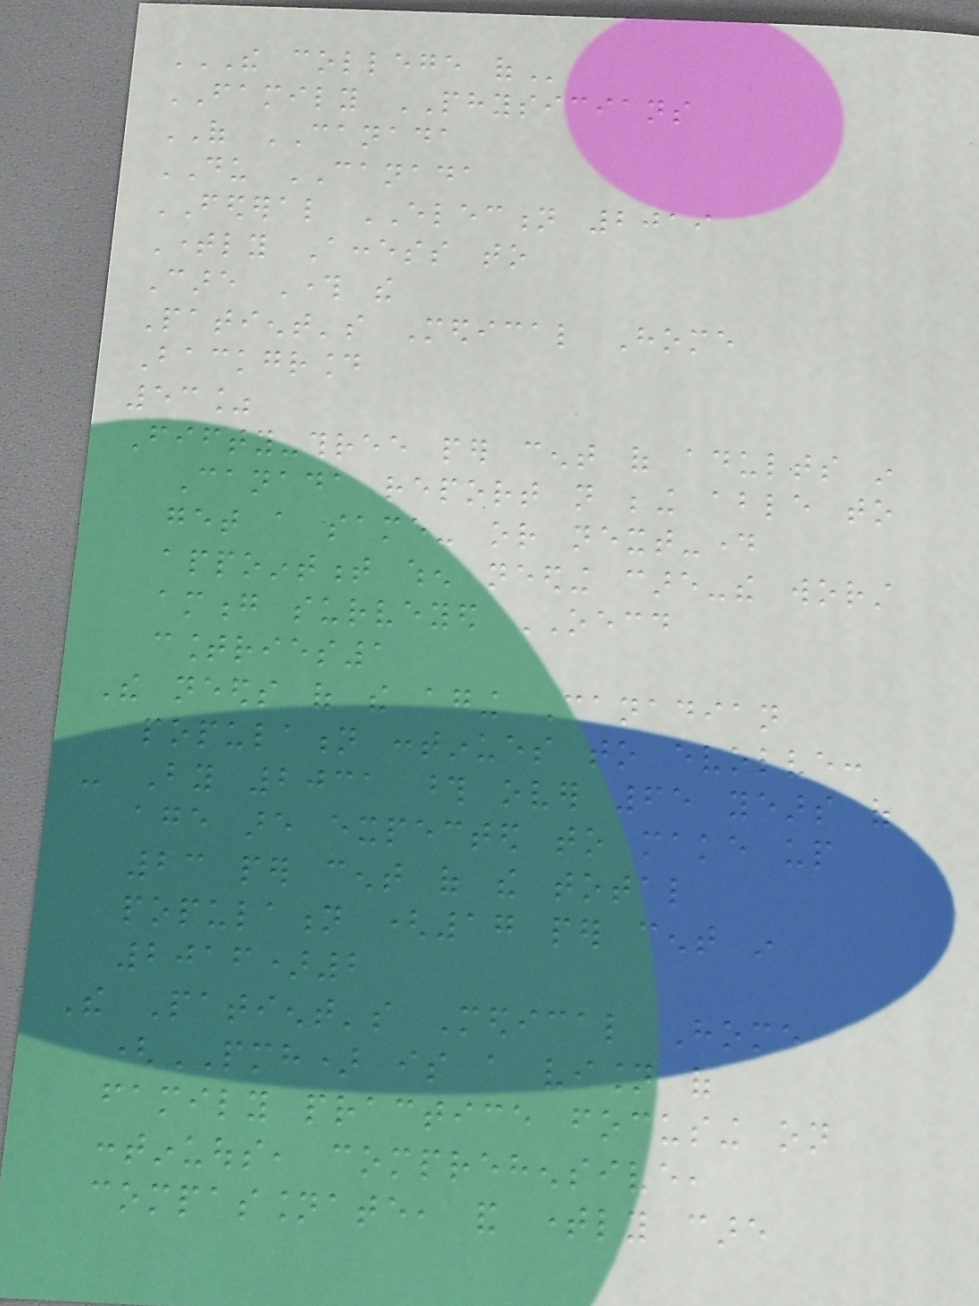THE COLLEGE OF
FAMILY PHYSICIANS
OF CANADA
DU CANADA
FEDERAL ELECTION 2019
Timely Access to
Care Through the
Patient's Medical Home
Background
53%
Fifty-three per cent of adults in
Canada report not being able to
get a same- or next-day
appointment when needing care-the worst
among surveyed OECD
countries1
The needs of the aging Canadian
population continues to evolve:
- By 2031 those over 65 years of
age are expected to make up
23 per cent of the total
population (17 per cent in
2016)2
The Patient's Medical Home
(PMH) is a vision of
family practice focusing on
continuous, comprehensive,
compassionate, and timely care
